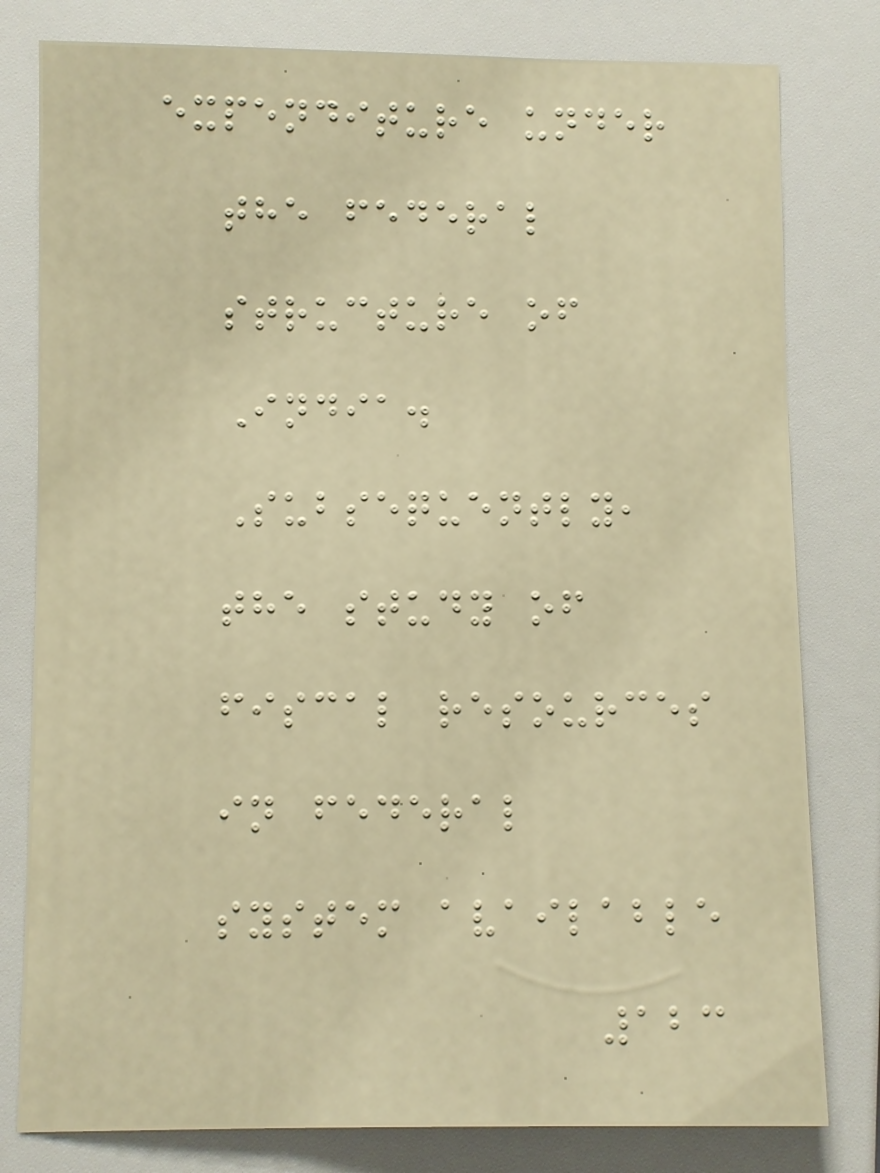expenditure under
the federal
structure of
India.
Subsequently,
the study of
fiscal resources
in federal
system available
123
